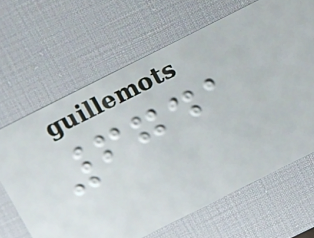6741
